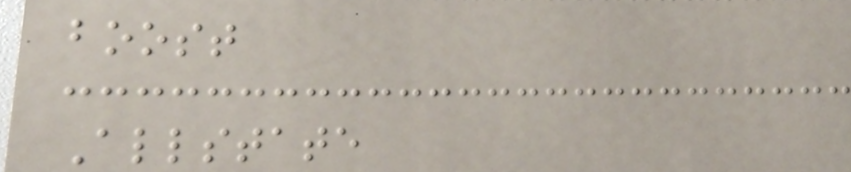boost
Allstate
